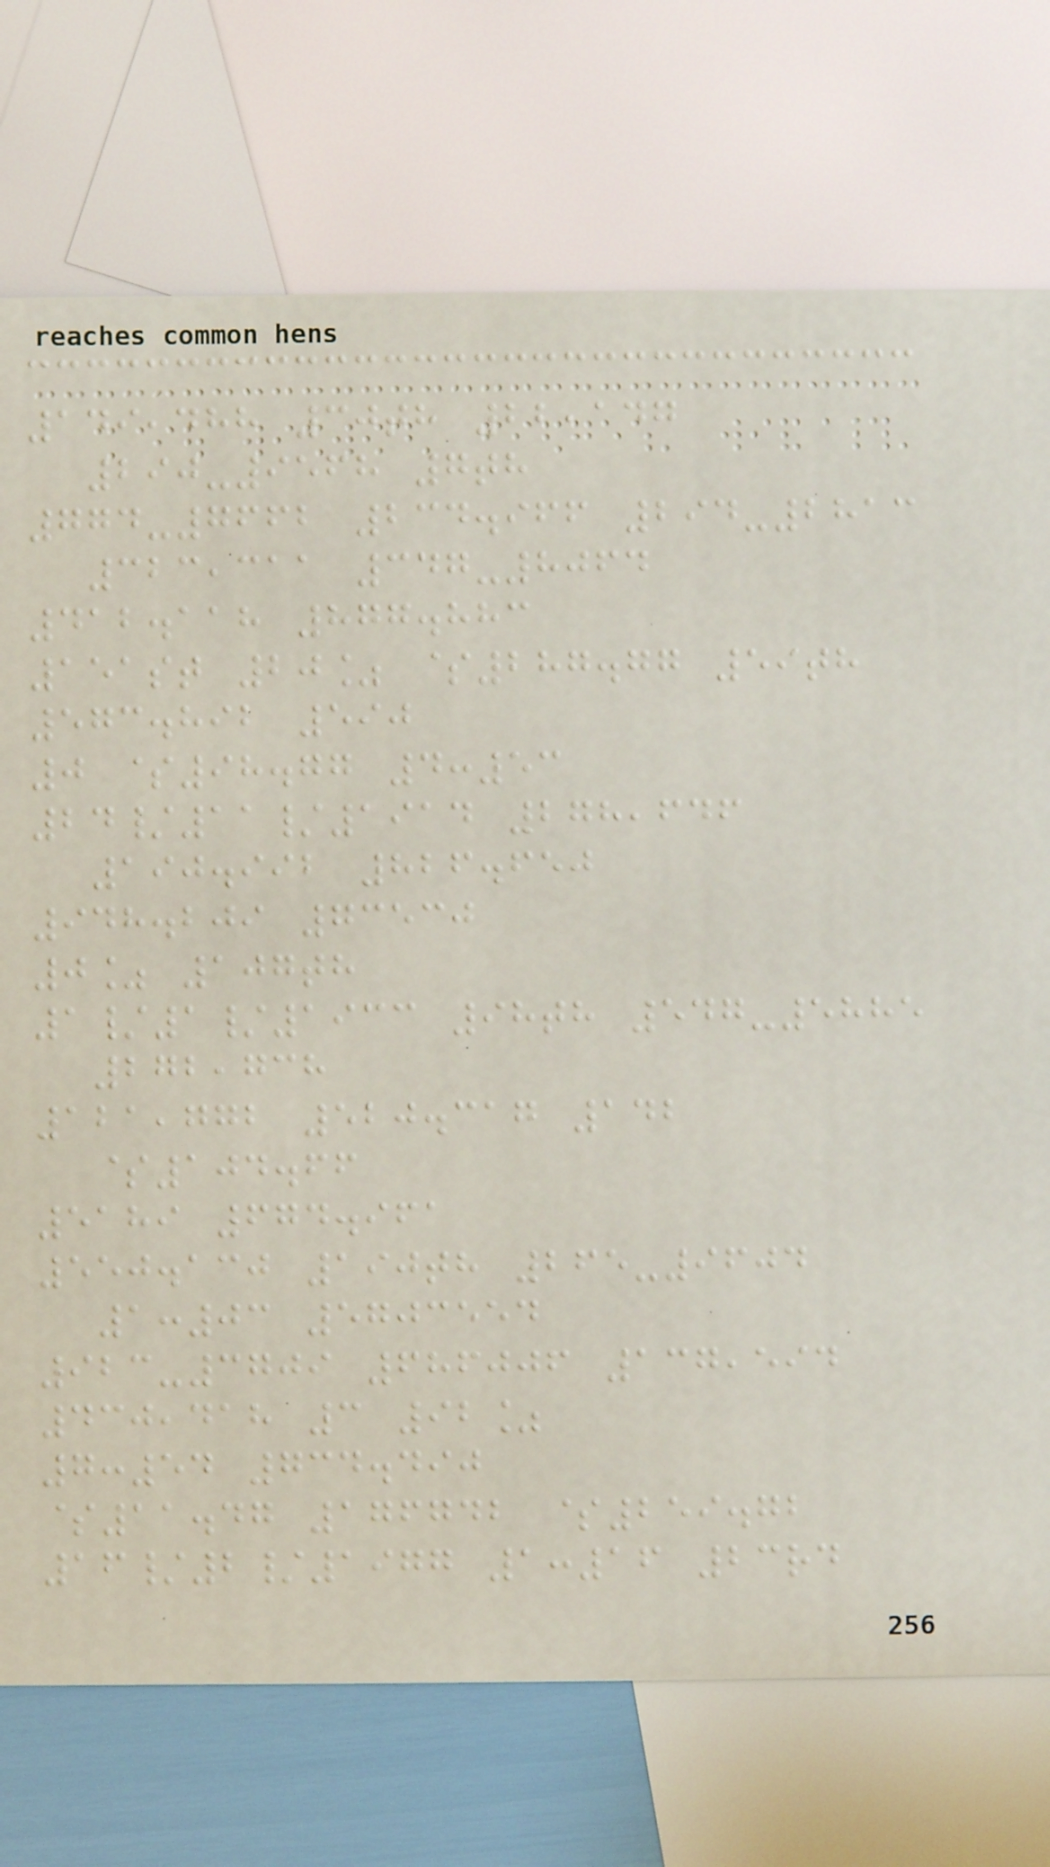149,488 30th 22,147
290-9568 7th
774-7662 234.966 294-2813
323,311 347-8064
412.118 877.883
151st 20% $287.77 59th
573.892 590
0 $98.77 4:53
24/11/1914 278,646
190.992 826.650
948.209 73530
0% 107th
1/1/1933 98th 547-5885
272,738
121,772 520.317 142
$104.66
5189 674.961
550.130 190th 265-9604
1:03 5703554
923-3709 686006 137,594
430,418 3 92%
7:54 734.490
$11.47 176742 $259.72
16/2/1977 1:16 23rd
